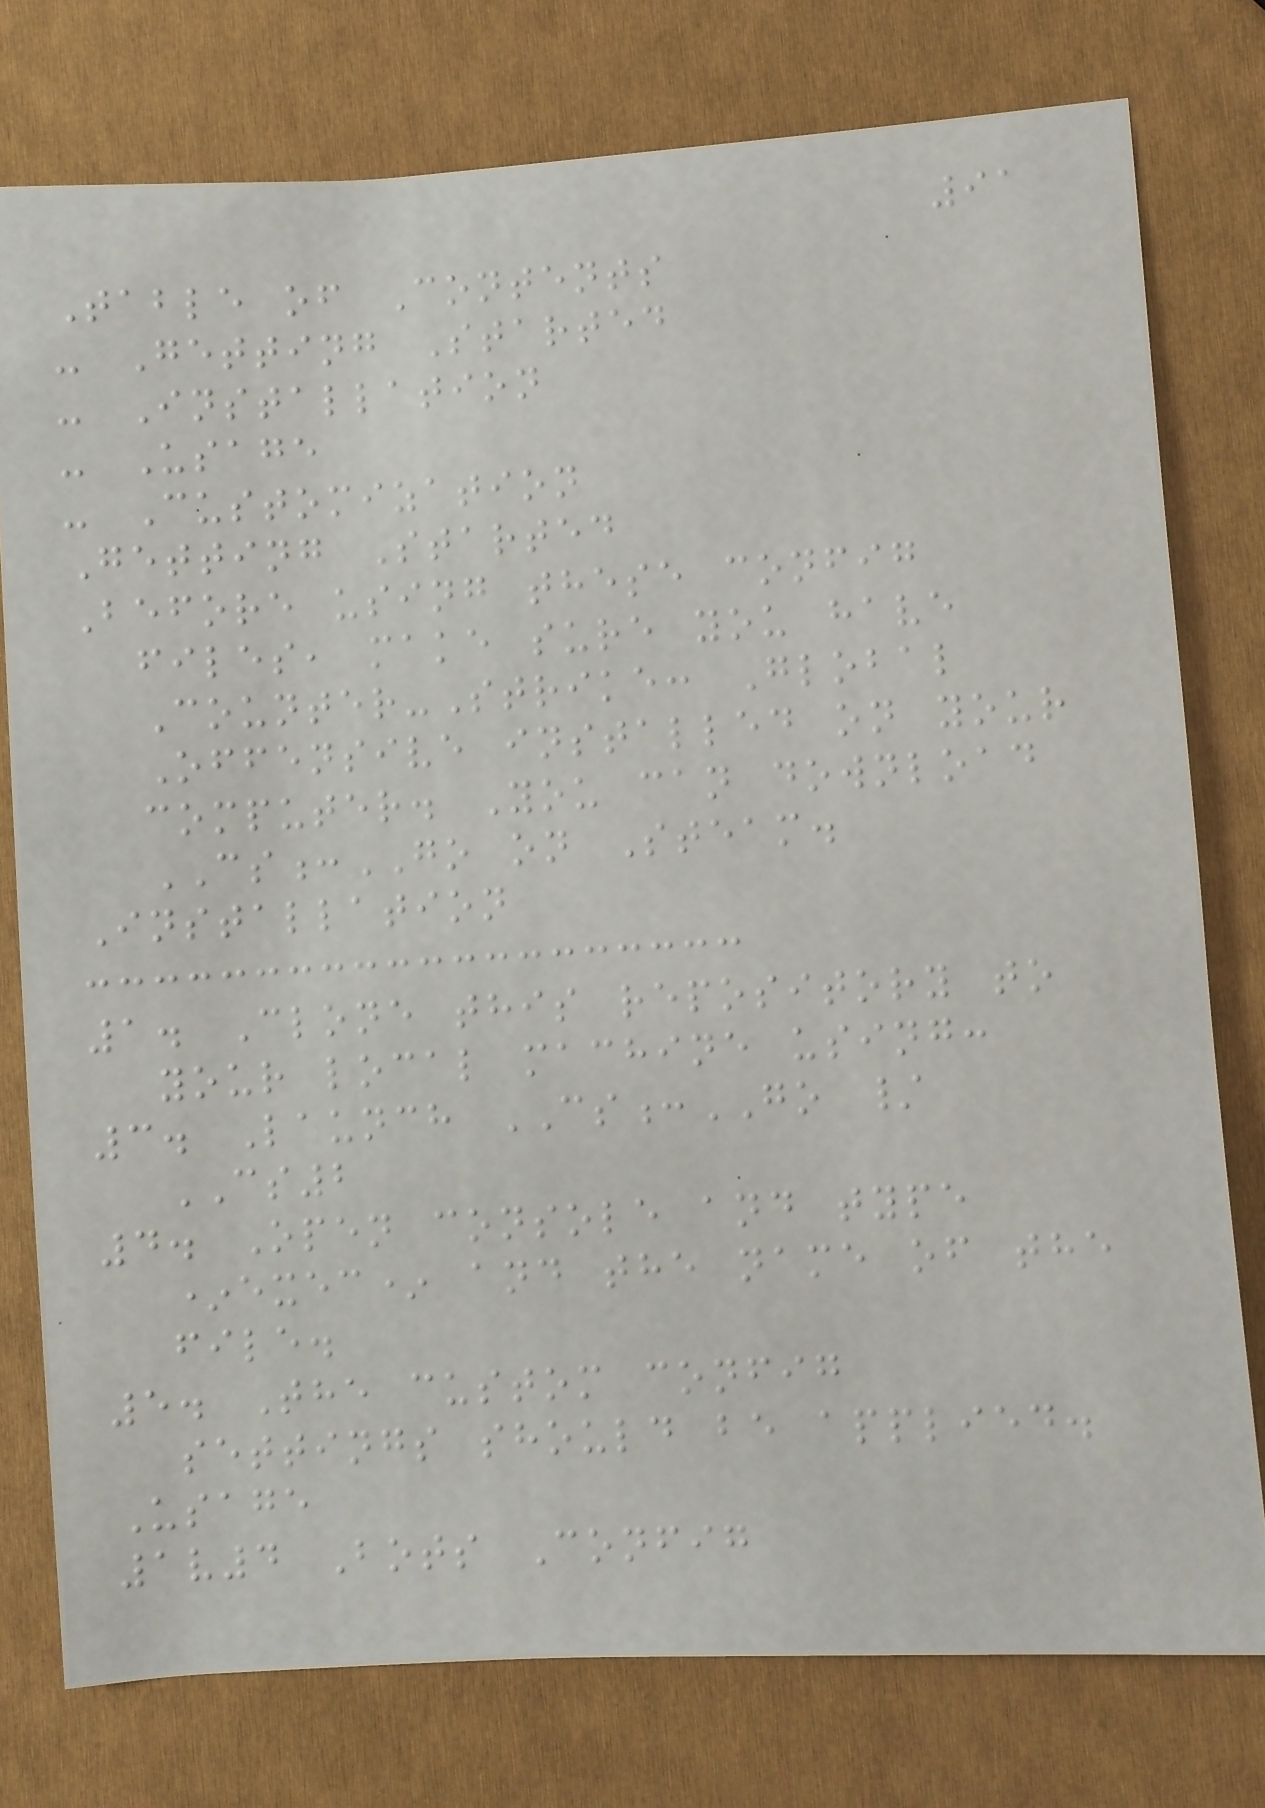91
Table of Contents
- Getting Started
- Installation
- Usage
- Customization
Getting Started
Before using these config
files, make sure you have
Counter-Strike: Global
Offensive installed on your
computer. You can download
CS:GO on Steam.
Installation
1. Clone this repository to
your local machine using:
3. Launch CS:GO /
CS2
4. Open console and type
*exec* and the name of the
file.
5. The custom config
settings should be applied.
Usage
1v4 Bots Config
